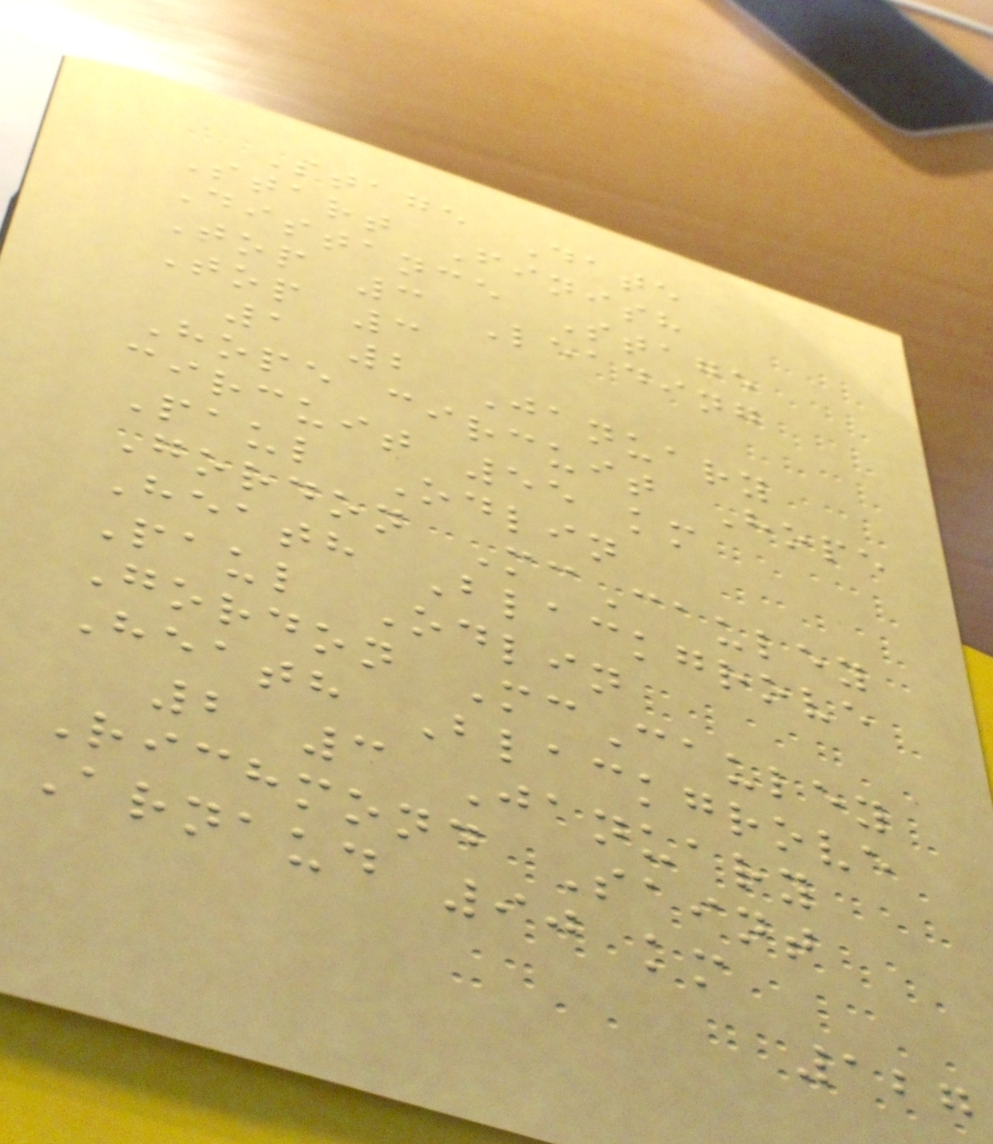Stage Date
Start Finish
Distance Stage
Top 3 Leading
Top 3
1 2 January
Hope circuit Hope
circuit 55 km
Paul Odlin
Gordon McCauley
Heath Blackgrove
Paul Odlin
Gordon McCauley
Heath Blackgrove
2 3 January
Richmond Saint
Arnaud 90 km
127
